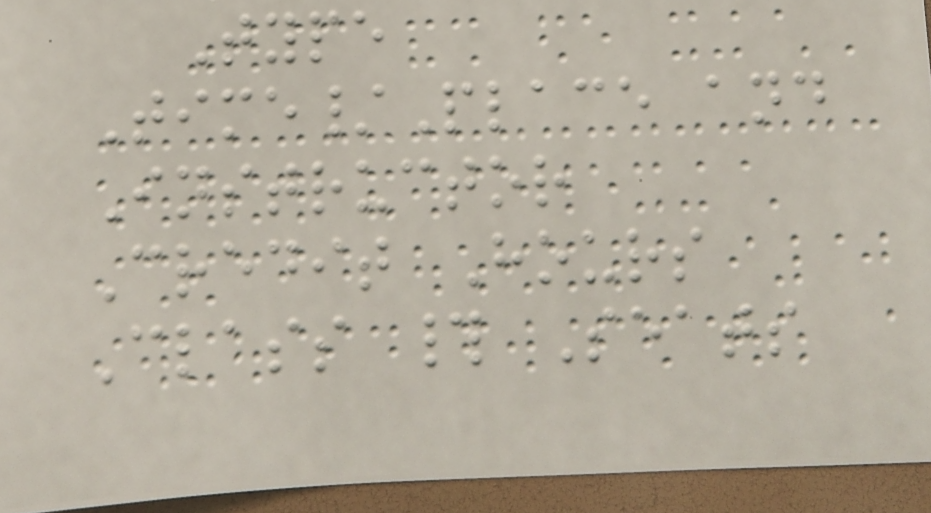Type
Time/Place and
Instructor
Credit Hours
Class # Seats
